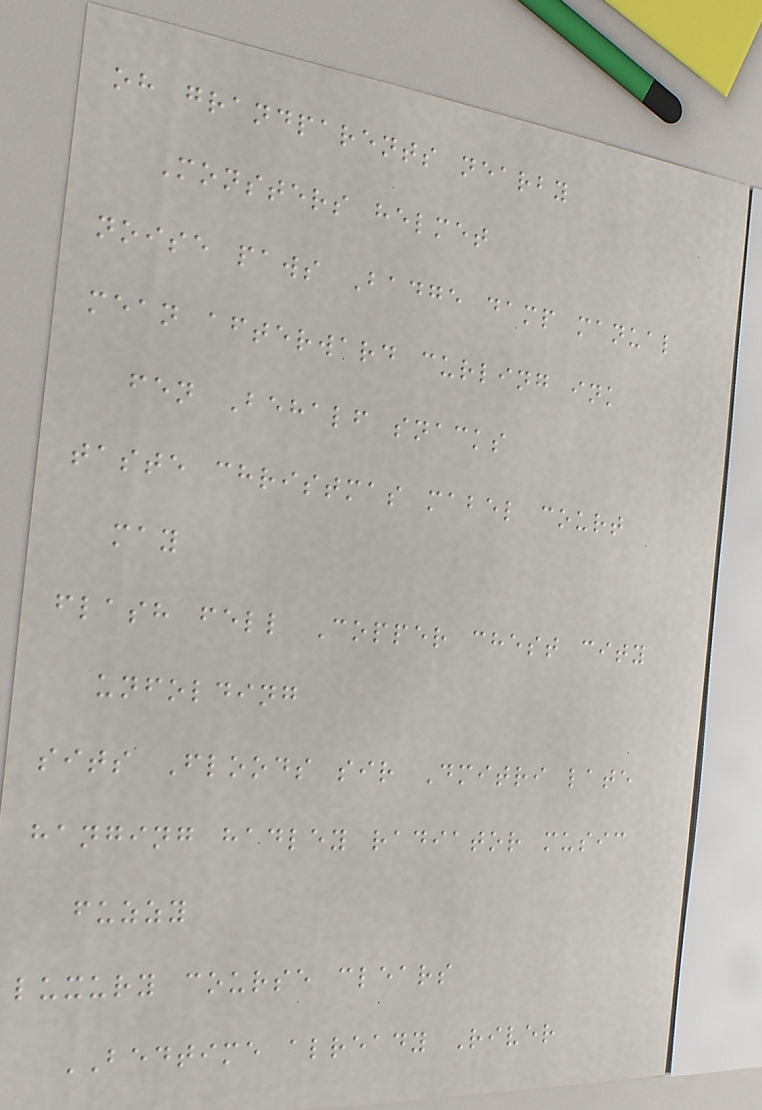oh grandparents nearby
Monsters helmet
noise paws Badge damp manual
mean afterward curling ink
fen Behalf snacks
taste christmas mabel court
may
flash fell Copper chest city
unfolding
sits Floods sir Dmitri late
hanging hadley radiator music
fuzzy
luxury course clears
BEDTIME already River
